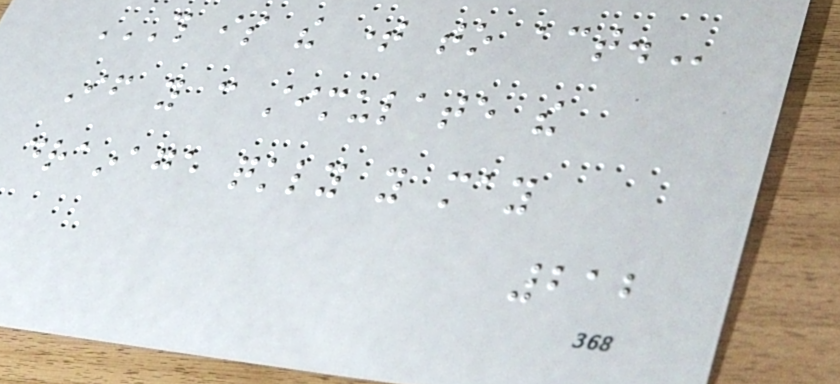THIS IS THE TIME TO ACT.
If you can stimulate the
drainage quickly you may
212
